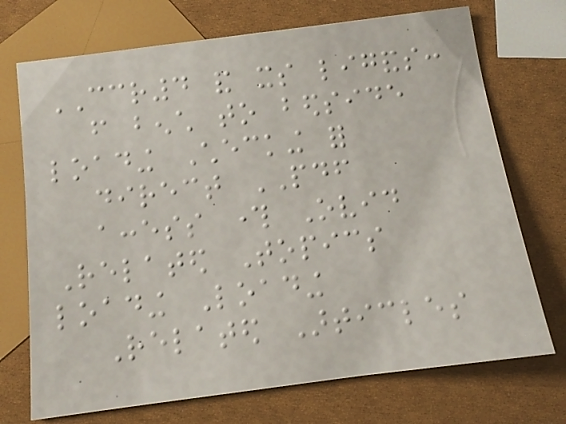CCR4 and its ligands:
from bench to bedside
loading Checking for
direct PDF
access through Ovid
Related Topics
loading Loading
Related Articles
